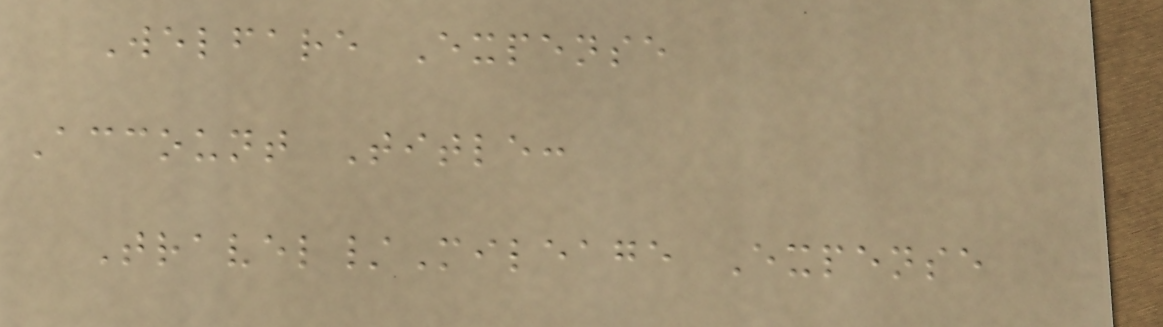Welfare Expense
Account Title:
Travel/Mileage Expense
